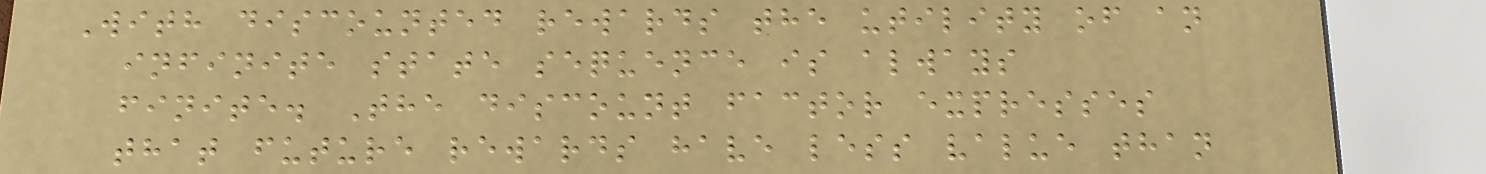With discounted rewards the utility of an
infinite state sequence is always
finite. The discount factor expresses
that future rewards have less value than
